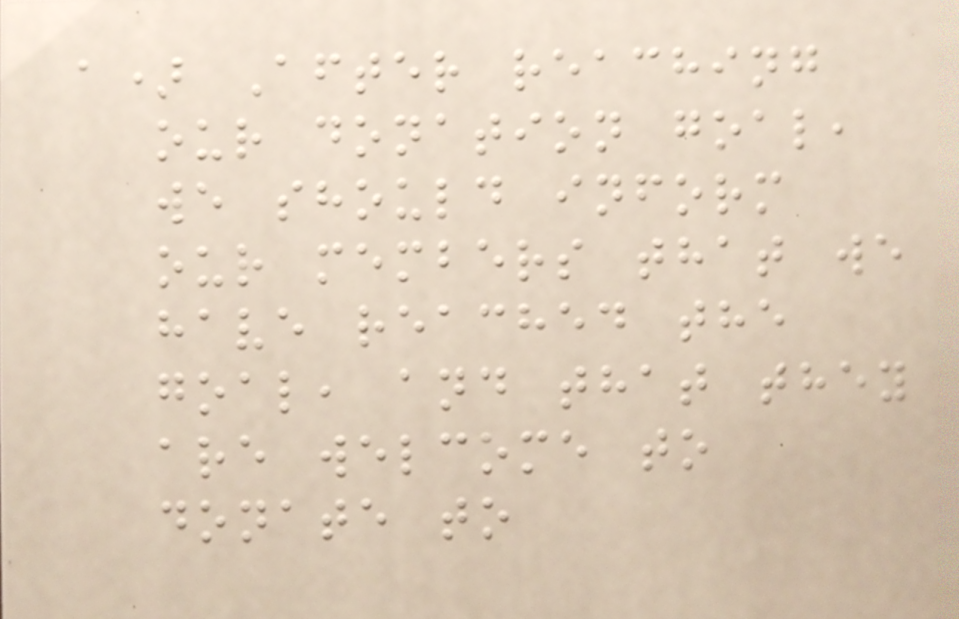a) After reaching
our donation goal,
we should inform
our members that we
have reached the
goal, and that they
are welcome to
donate to
